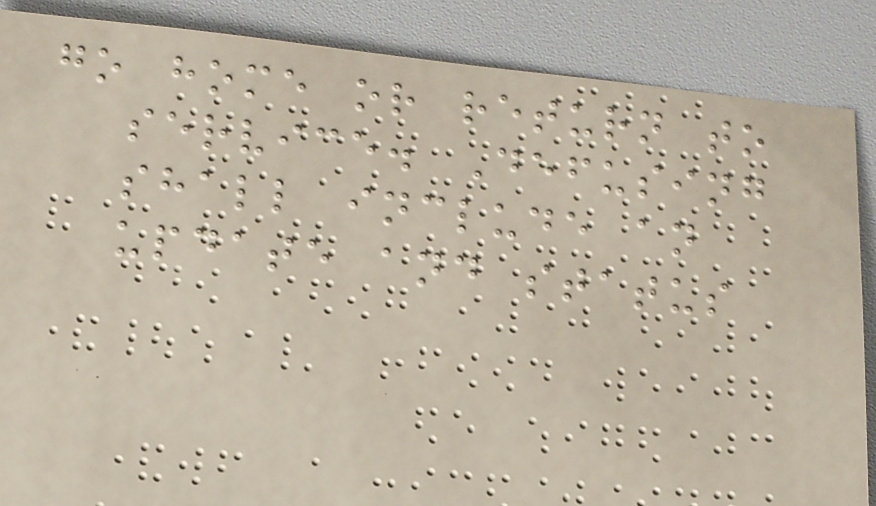go home or return to
service. Defusing
shall include an
update and status
